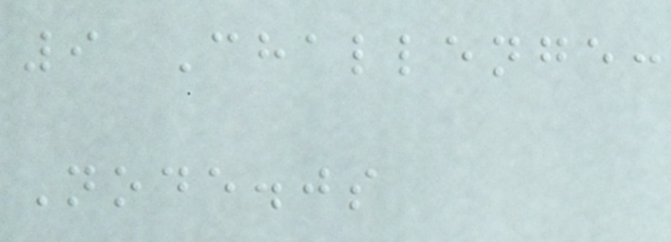9 Challenge:
Node.js
